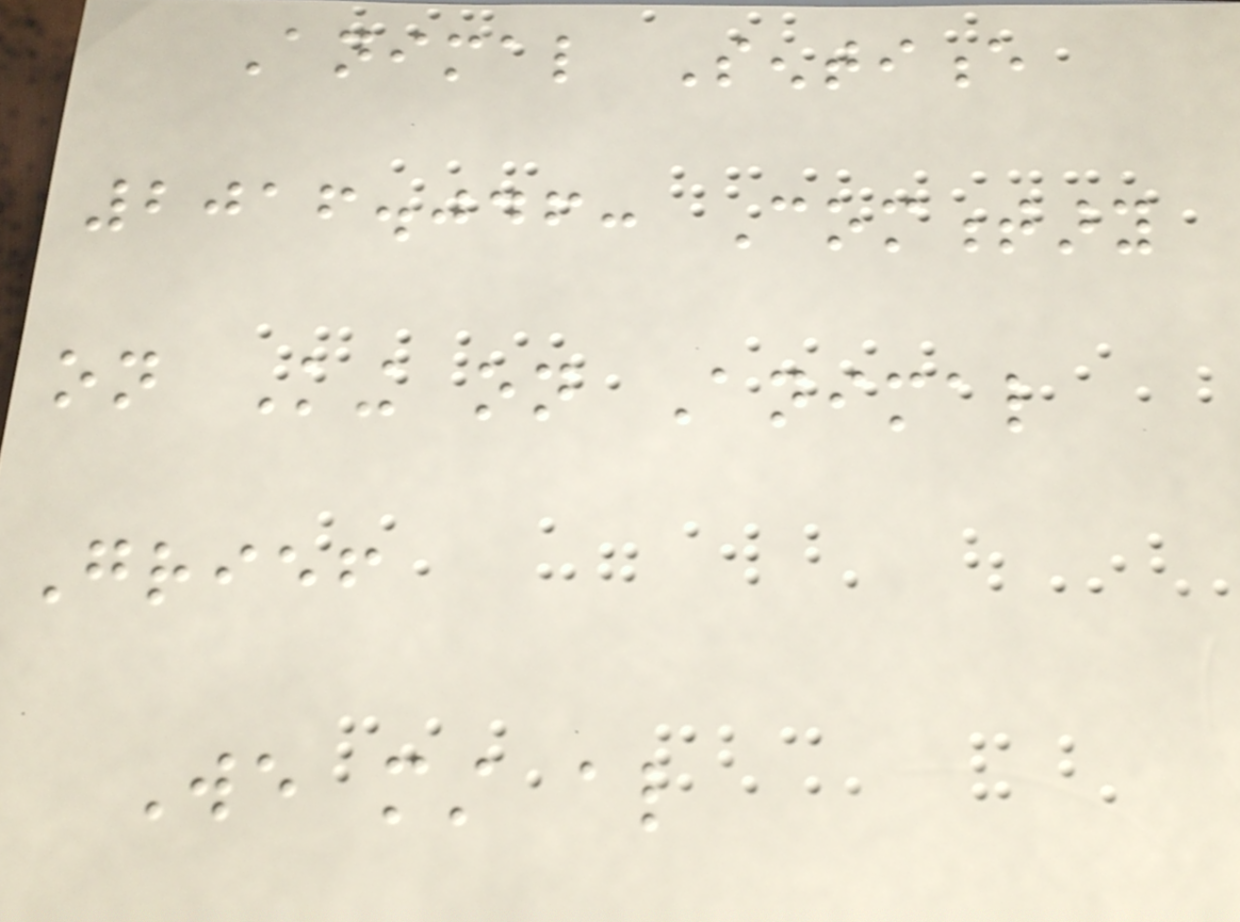Animal Sentience
2016.046: Commentary
on King on Animal
Grief
We must also
